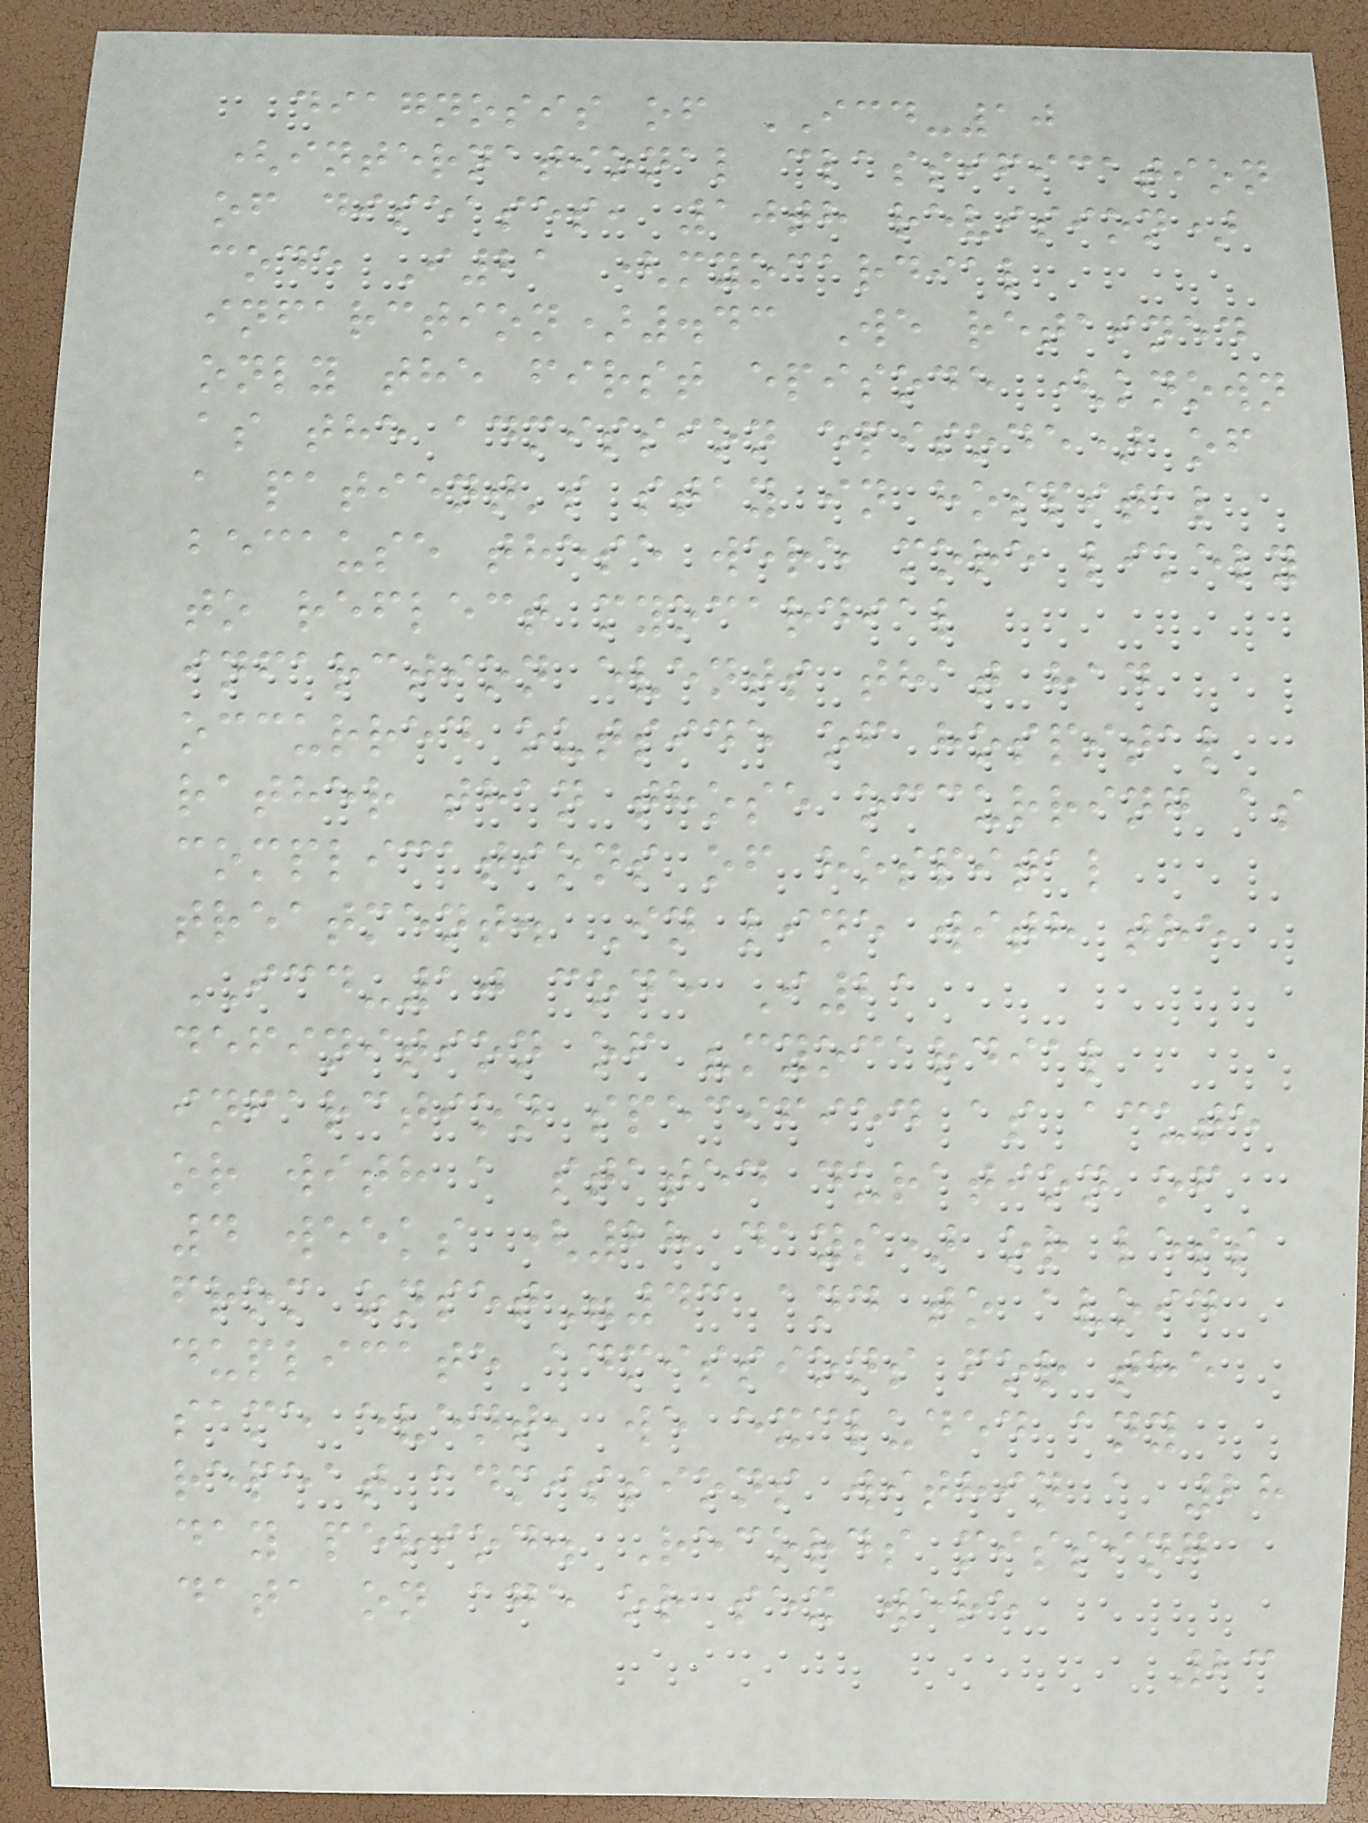diagnosis of ICD-10
(international classification
of diseases, 10th revision)
code I21 (myocardial
infarction).43 We retained
only the first episode (known
as the admission episode) of
a patient's stay in hospital
because these were more likely
to reflect myocardial
infarction events that had
occurred outside of hospital
rather than those occurring as
complications of hospital
treatment. In line with the
ICD-10 code I21
definition of "myocardial
infarction specified as acute
or with a stated duration of
4 weeks (28 days) or less
from onset"43 and to avoid
duplicate admissions for the
same event, we excluded any
repeat admissions within a 28
day period. Records missing
data on age or sex were
23
